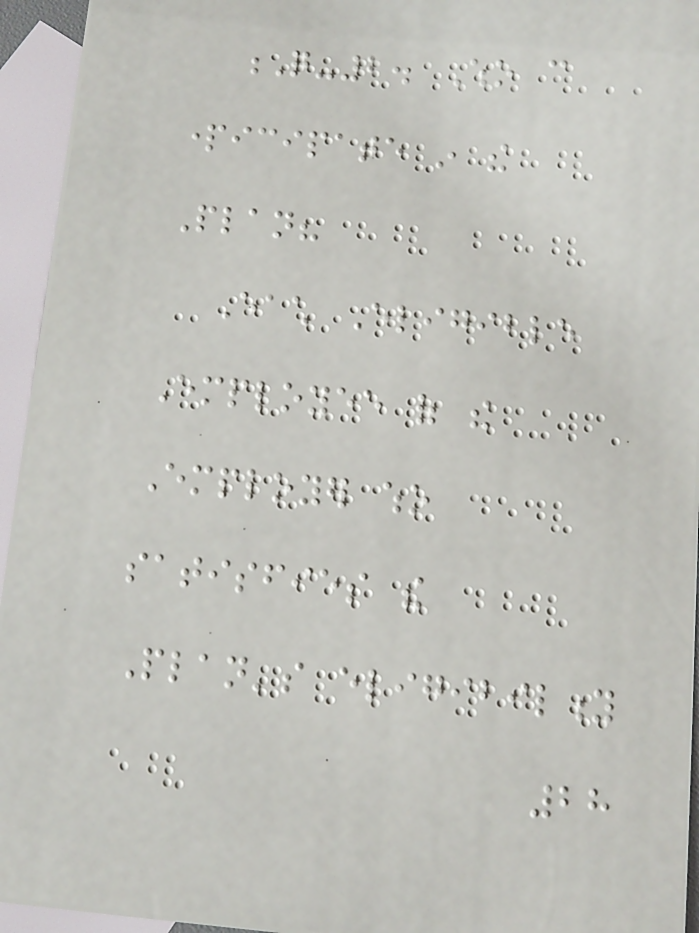Q-2. Who can
participate in the
Plan?
Each Eligible
Employee of the
Employer who
satisfies the
Plan's eligibility
28
